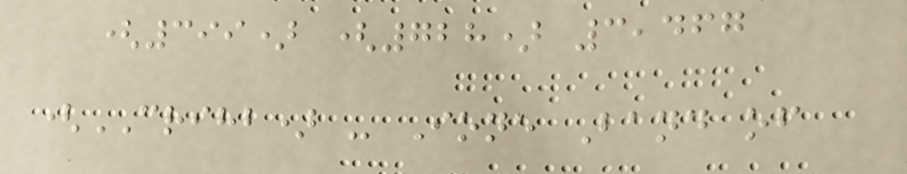(399) (728) 3,467
(CRIHB) - Ione Band of
